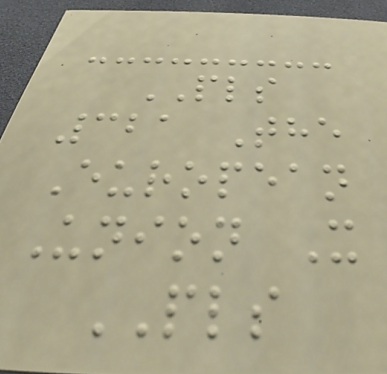PLS
321 The
European
Union X
PLS
